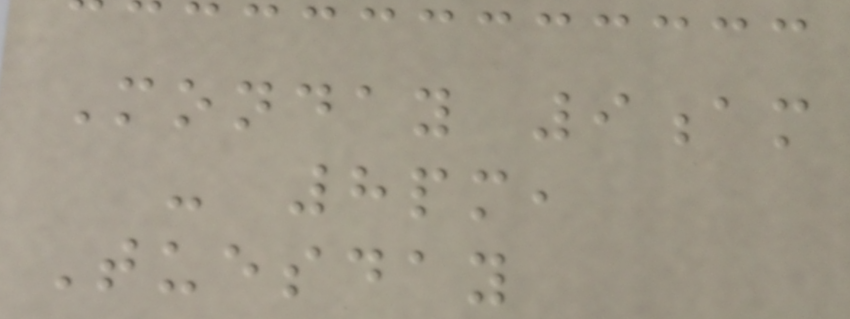Monday 9am
- 8pm,
Tuesday
